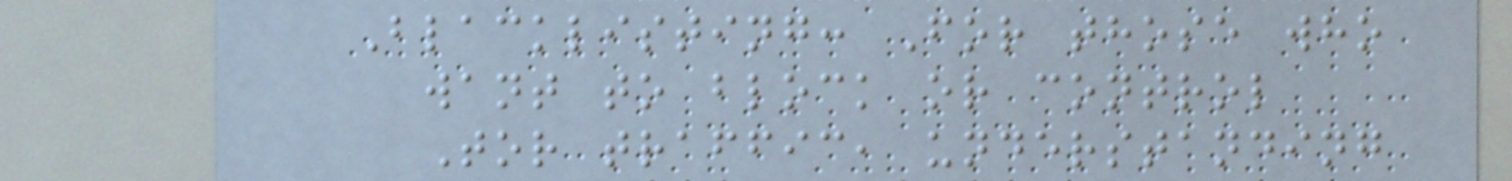Blacklisting: For those who
want to block or control
Tor traffic, understanding
